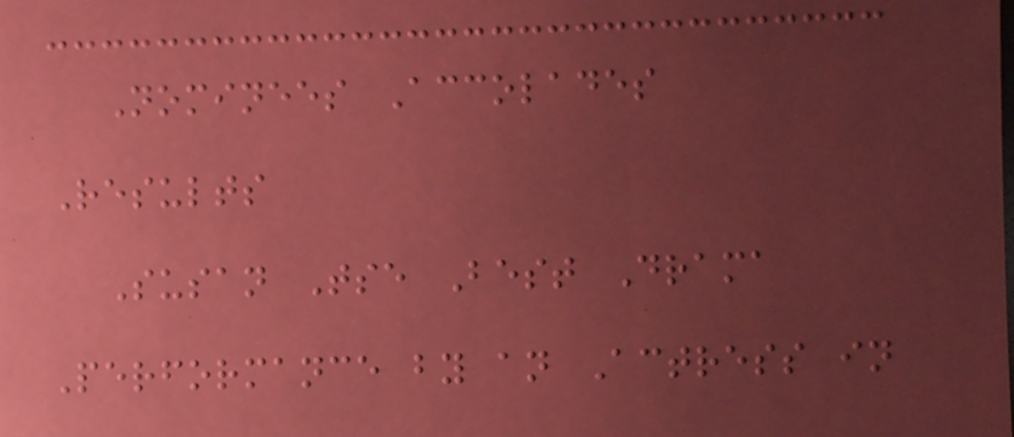Nominees Accolades
Results
Susan Tse Best Drama
Performance by an Actress in
